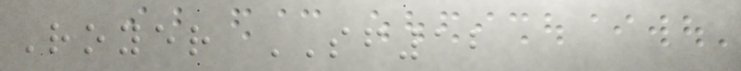Royer SF12
